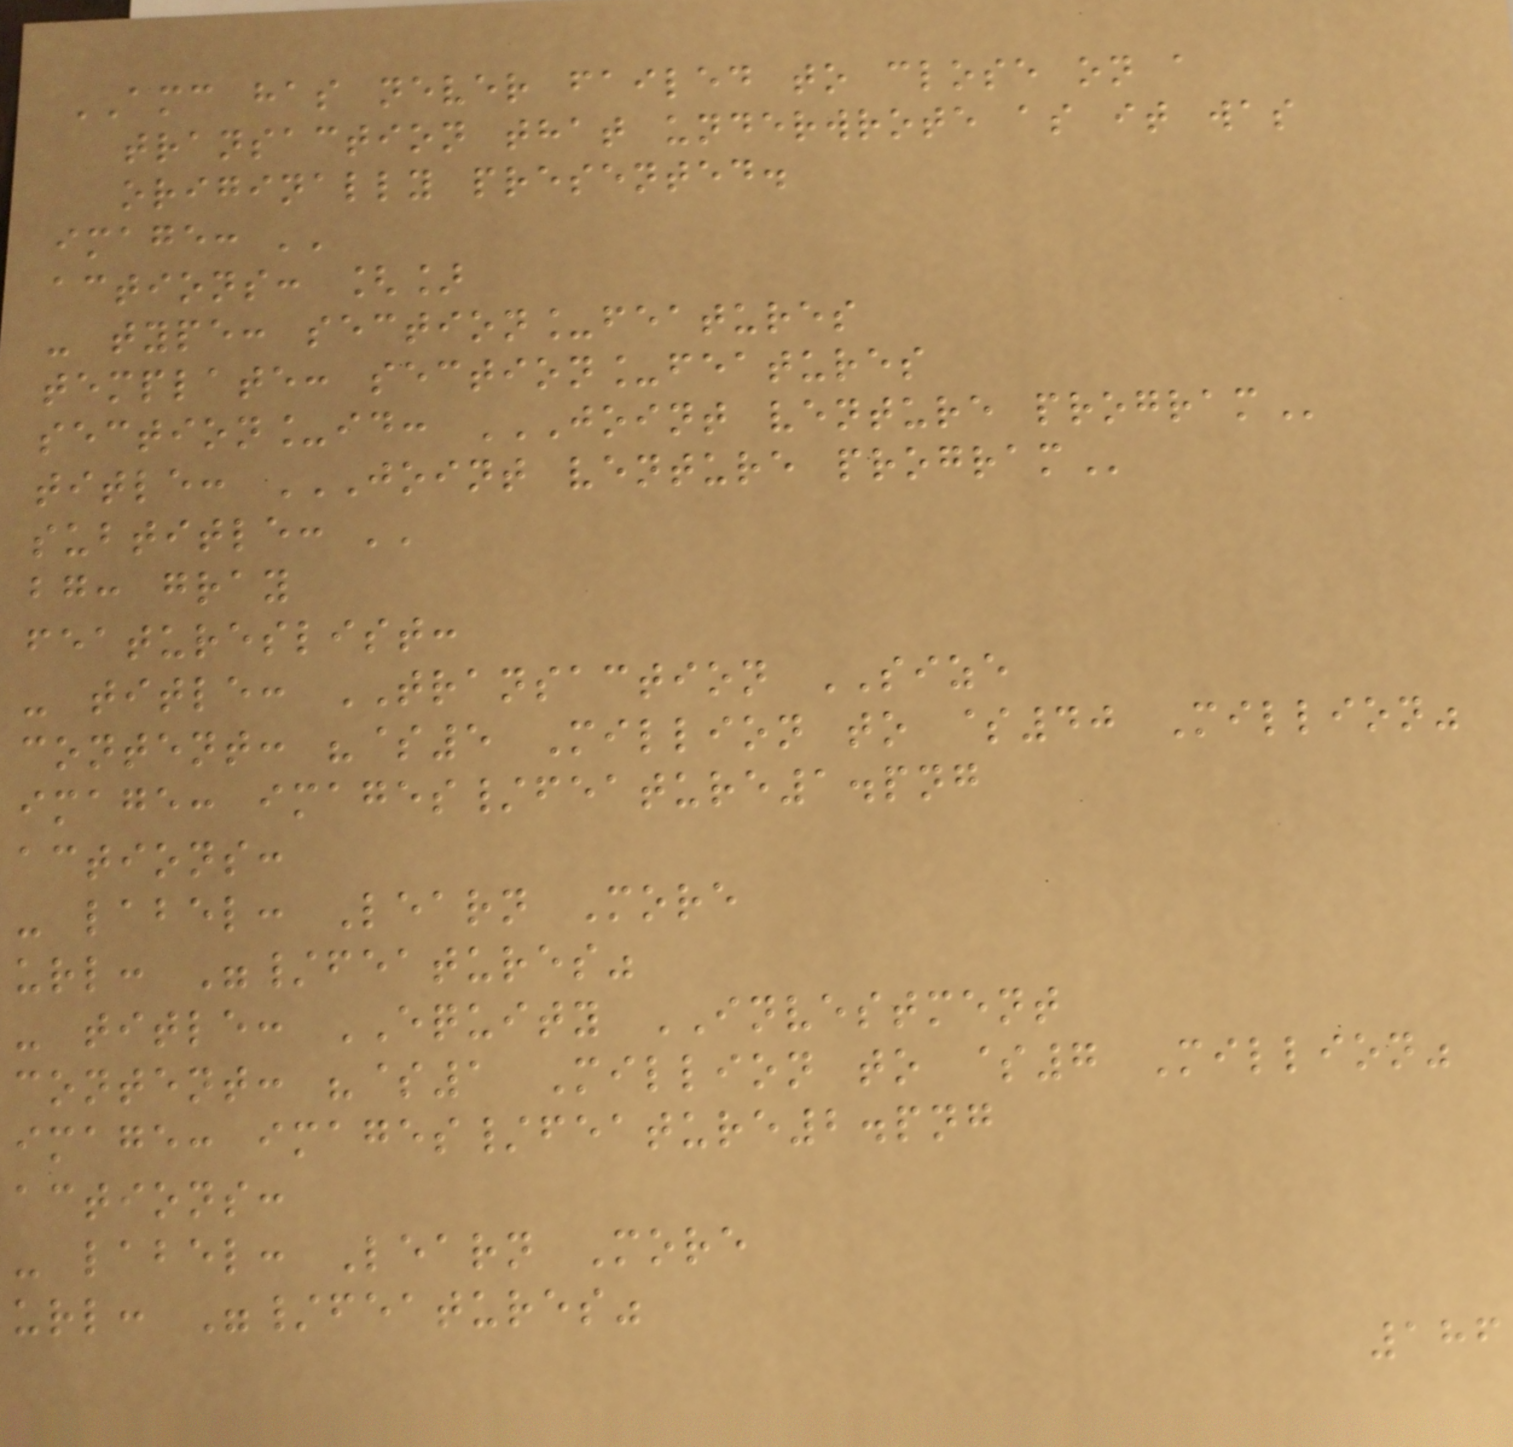AMC has never failed to close on a
transaction that underwrote as it was
originally presented.
image: ''
actions: []
- type: section_features
template: section_features
section_id: JOINT VENTURE PROGRAM
title: JOINT VENTURE PROGRAM
subtitle: ''
bg: gray
featureslist:
- title: TRANSACTION SIZE
content: "$5 Million to $40 Million"
image: images/feature1.png
actions:
- label: Learn More
url: "/features"
- title: EQUITY INVESTMENT
content: "$1 Million to $7 Million"
image: images/feature2.png
actions:
- label: Learn More
url: "/features"
186
